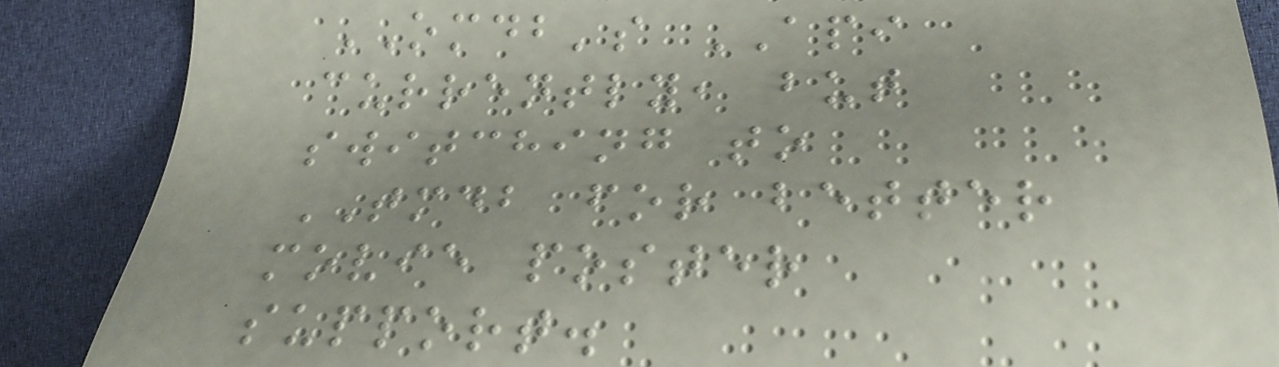OMDB's API
currently, but
switching to
TMDB for better
movie poster
support.
